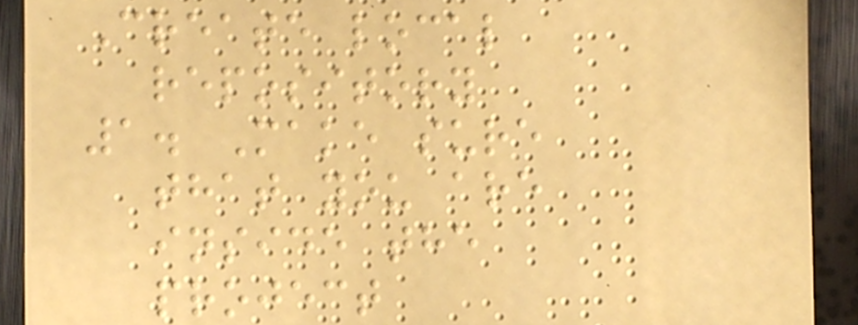Create local
repository
1. Make sure
that you are
inside the
project
